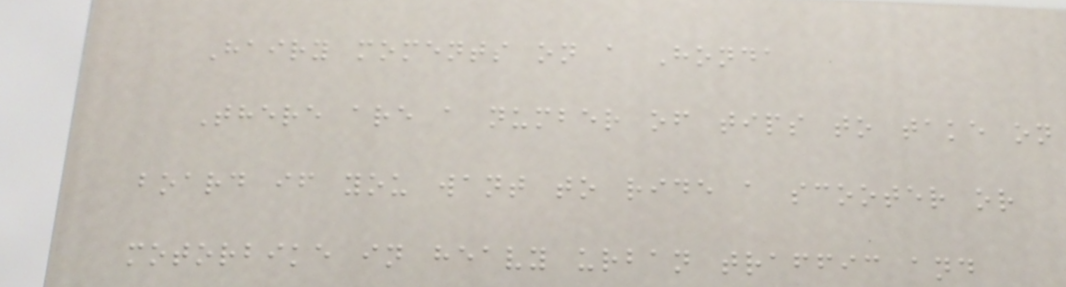Hairy moments on a Honda
There are a number of tips to take on
board if you want to ride a scooter or
motorbike in heavy urban traffic and
